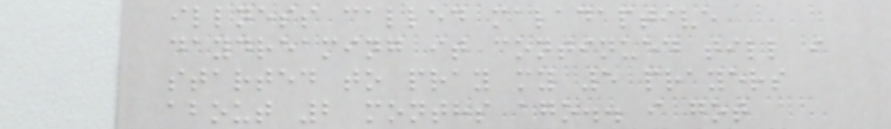illness called maladaptive
daydreaming it continued till i
started to pray my 5 prayers
about 2 months ago.. i got
